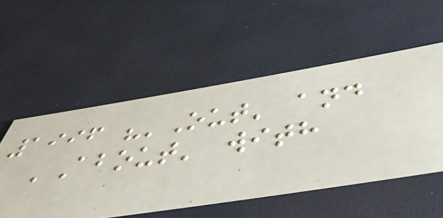1996 "'Out' and
'About' with
